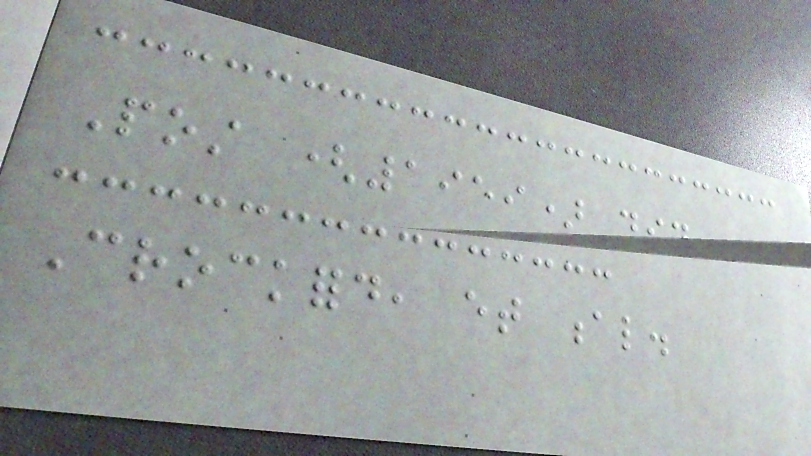Post (1959) did
Crockford, et al.
